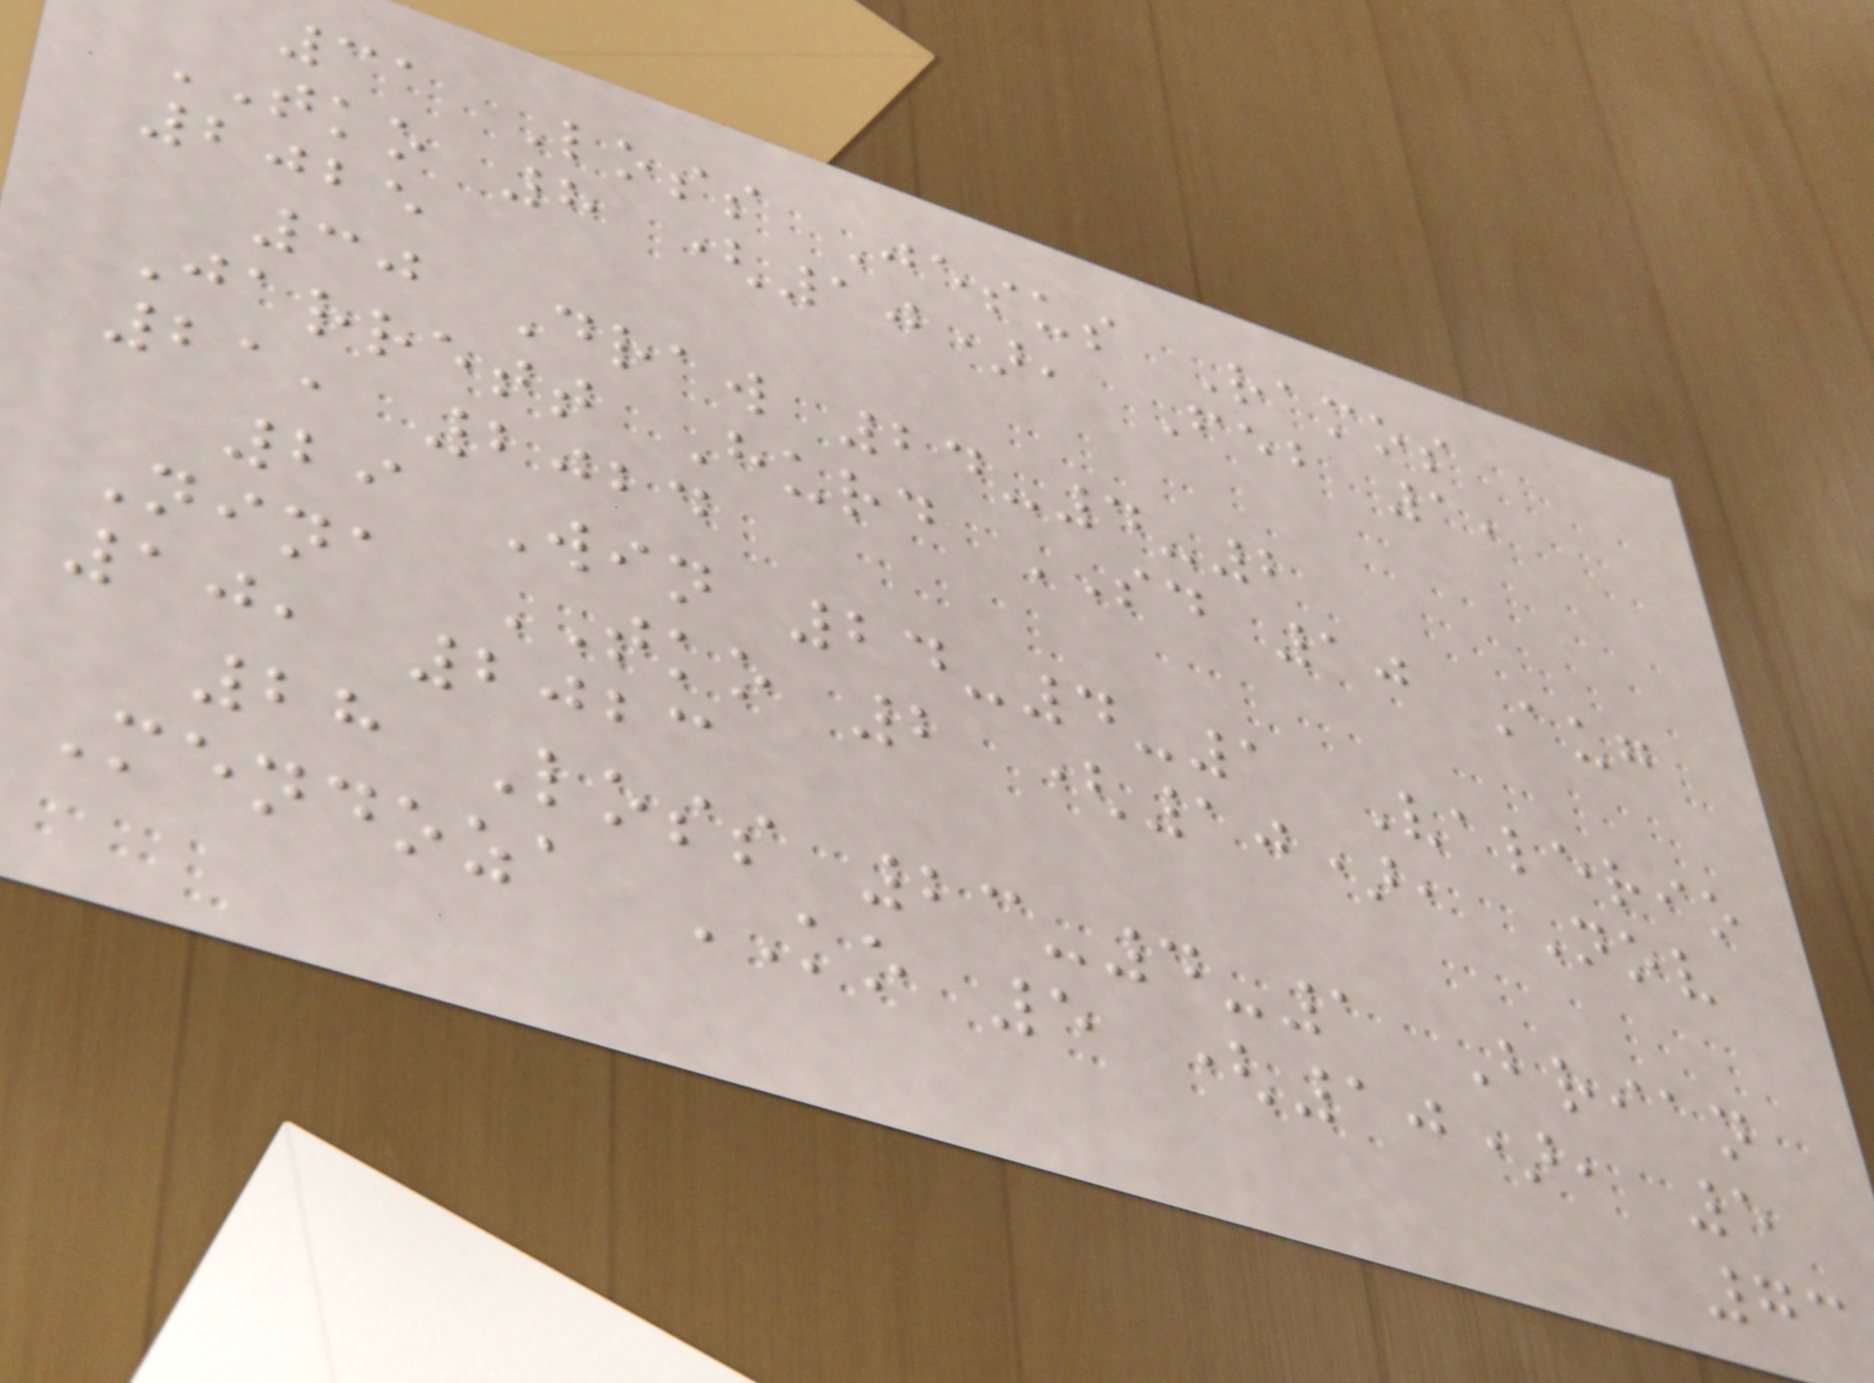31 Loss Jesus Ramos
TKO 8 (10), Feb 1,
2025
30 Draw 24-4-2
Jarrett Hurd SD 10 Aug
21, 2024
29 Win 24-4-1 Valerio
Nina TKO 2 (10), Nov
10, 2023
28 Loss 23-4-1 Brian
Mendoza KO 5 (10), 5
73
